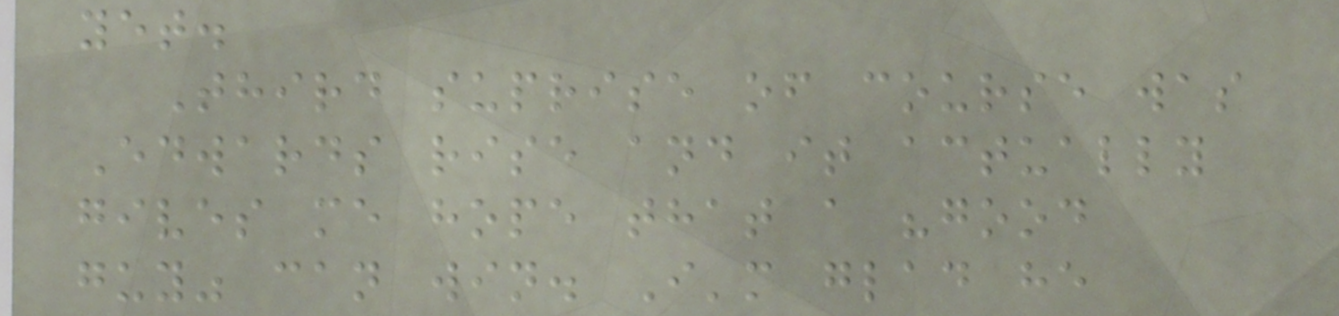yet.
Third suprise of course was
Edwards rise and it actually
gives me hope that a "good
guy" can win. I'm glad he
